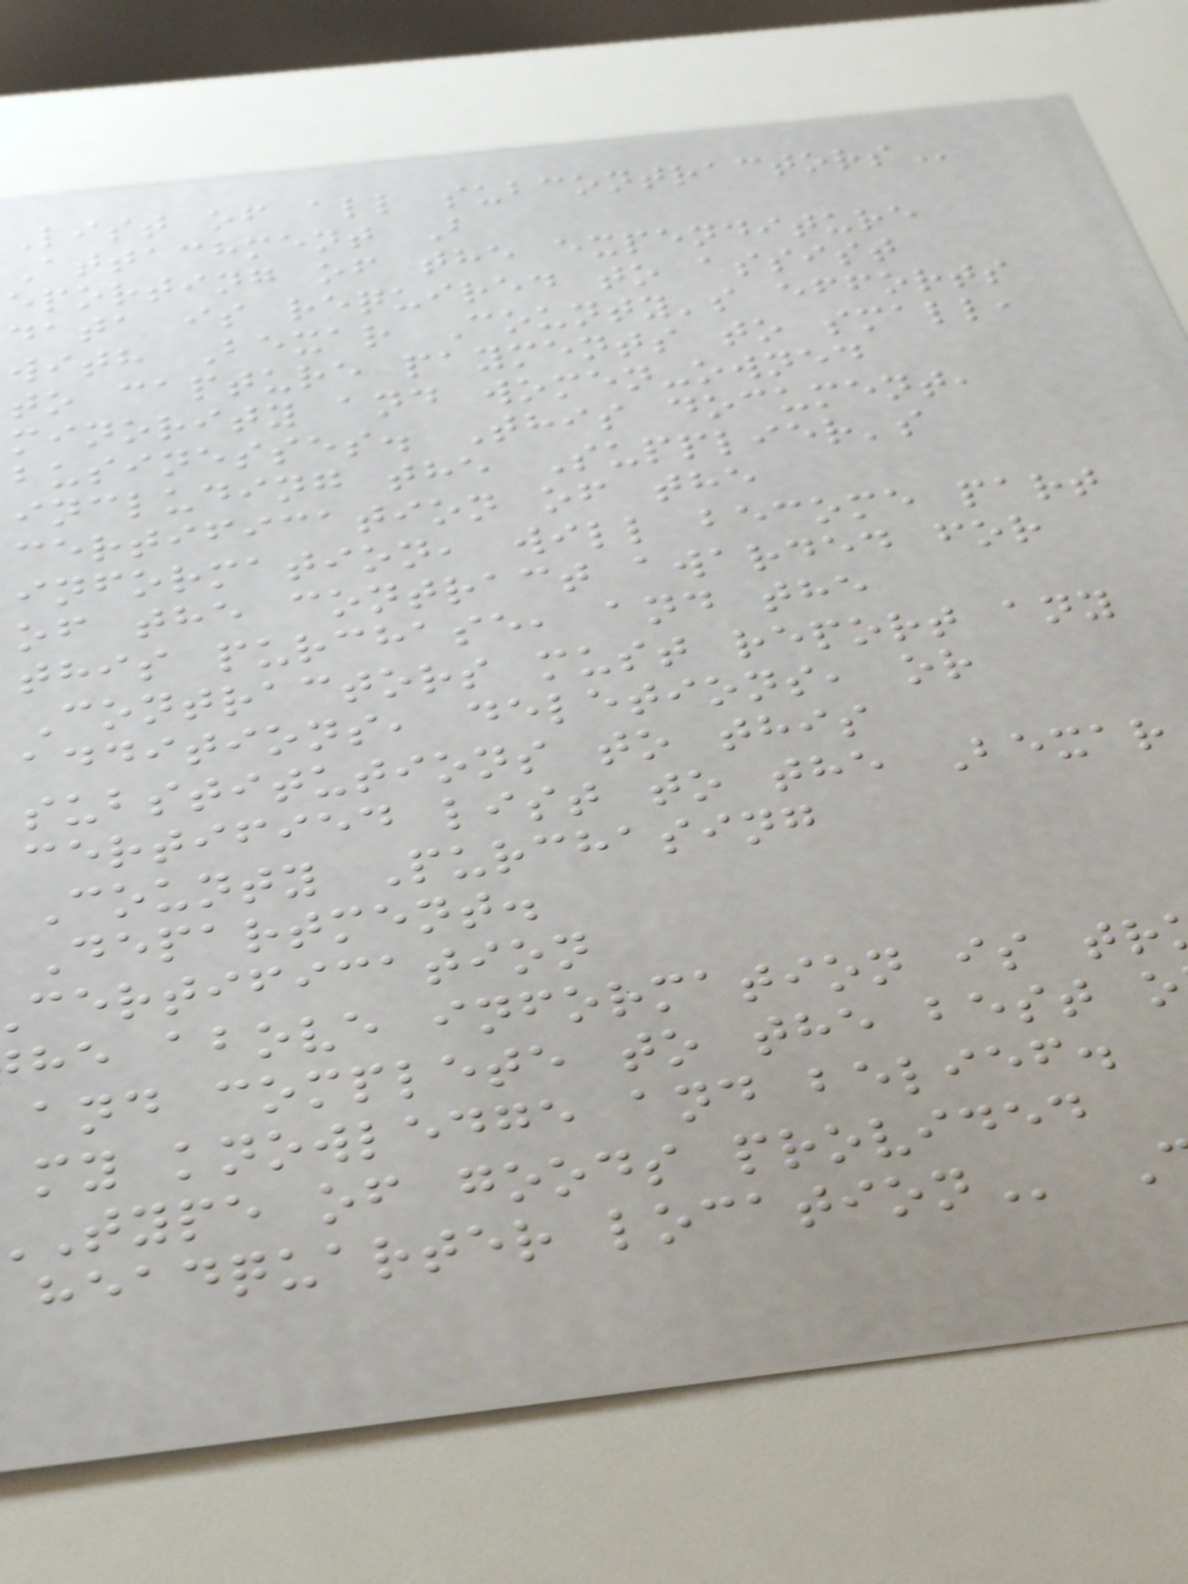list of all
Attachment B
eporting of the expenditure
data is required to assist
with Bexar County's efforts
to capture payments to small,
minority and women-owned
businesses. This document,
including the Supplier's
certification of the
information, will become part
of the contract awarded for
this purchase, and the
Contractors must report any
additions, deletions, or
substitutions to this
certified list to the Bexar
County Purchasing
Department.
certification
he above information is tr
and complete to the best o
my knowledge and belief.
type of goods provided
headquarter
